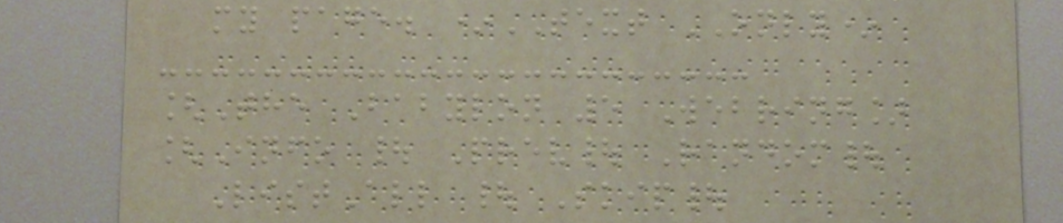my page. *TEXT ONLY*
[The Babylon 5 Webring]
[Info | Prev| Random|
ListAll | Skip|
